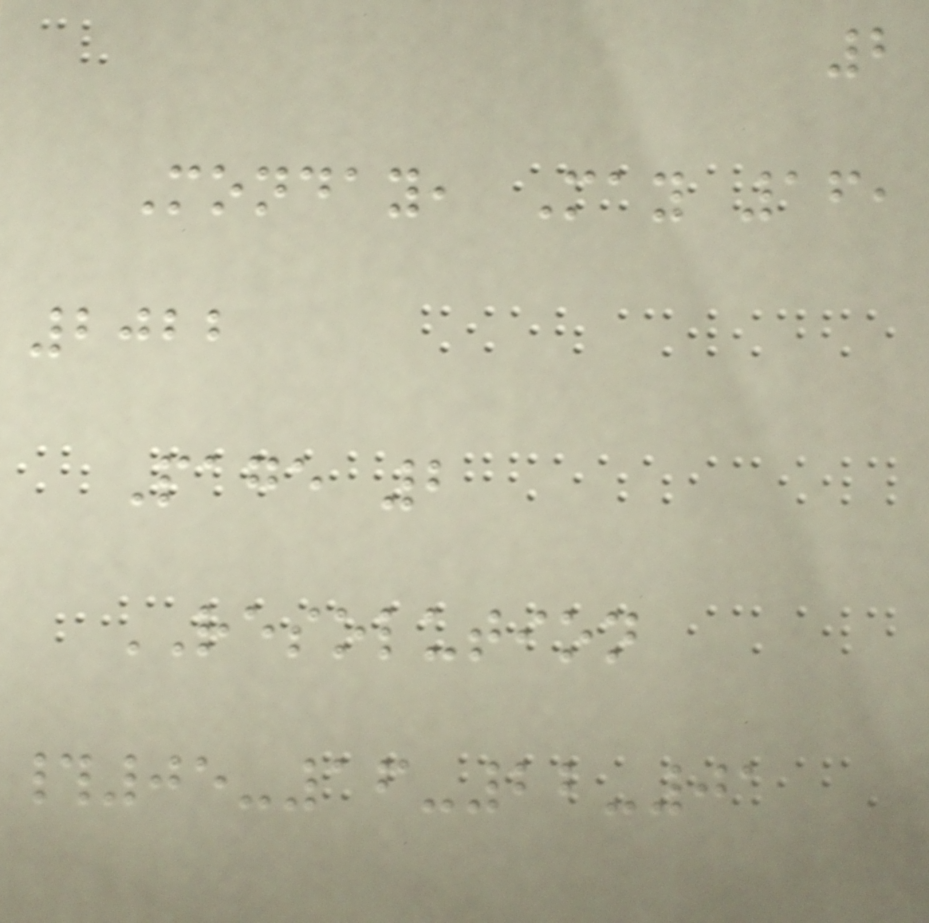2
Monday, May 16,
2022
Page 2
RESOLUTION
#05-16-22-01
